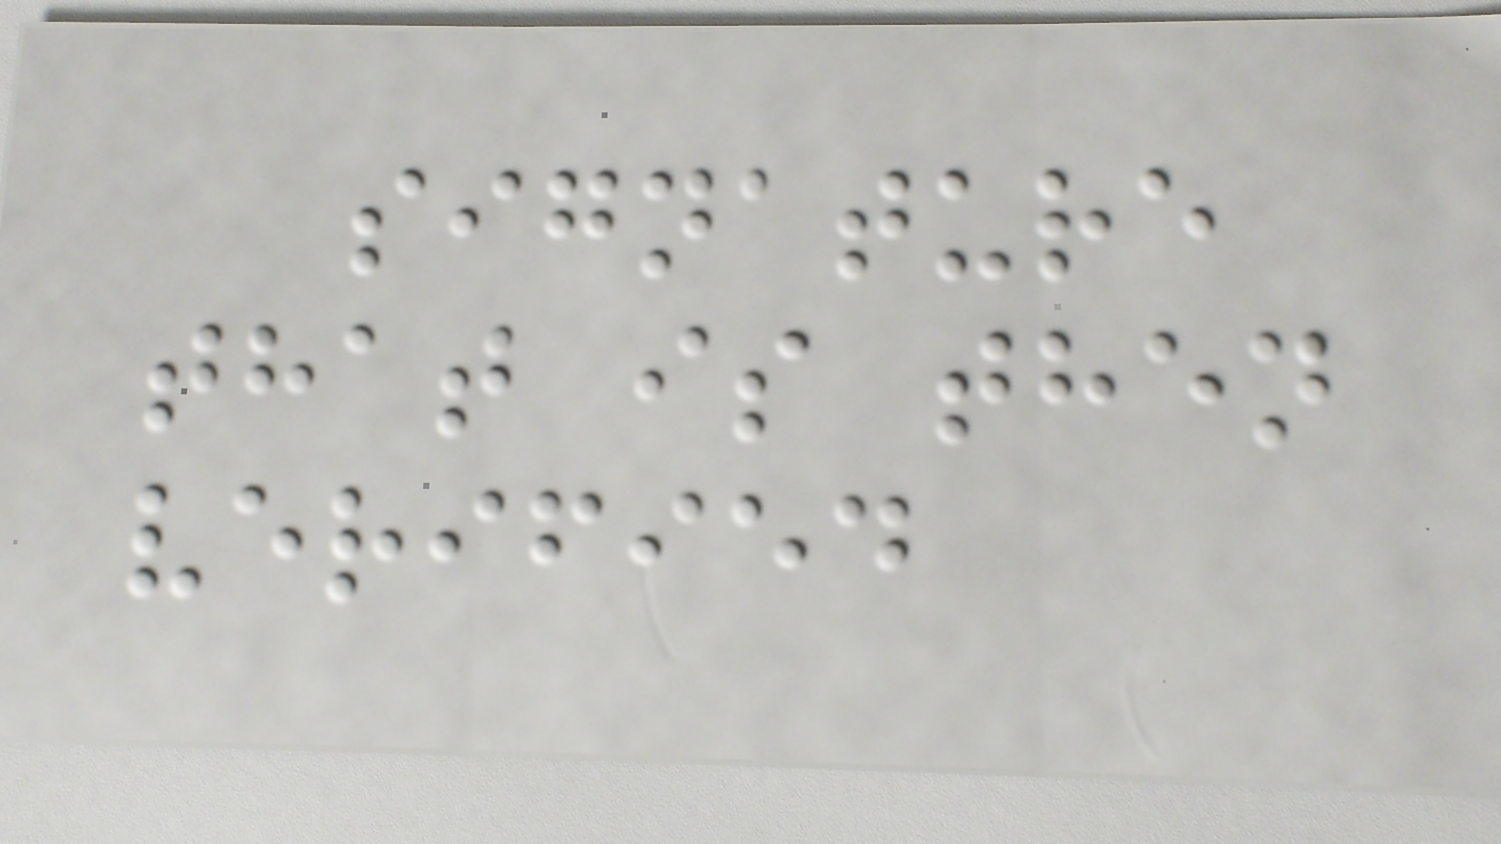signature
that is then
verified
